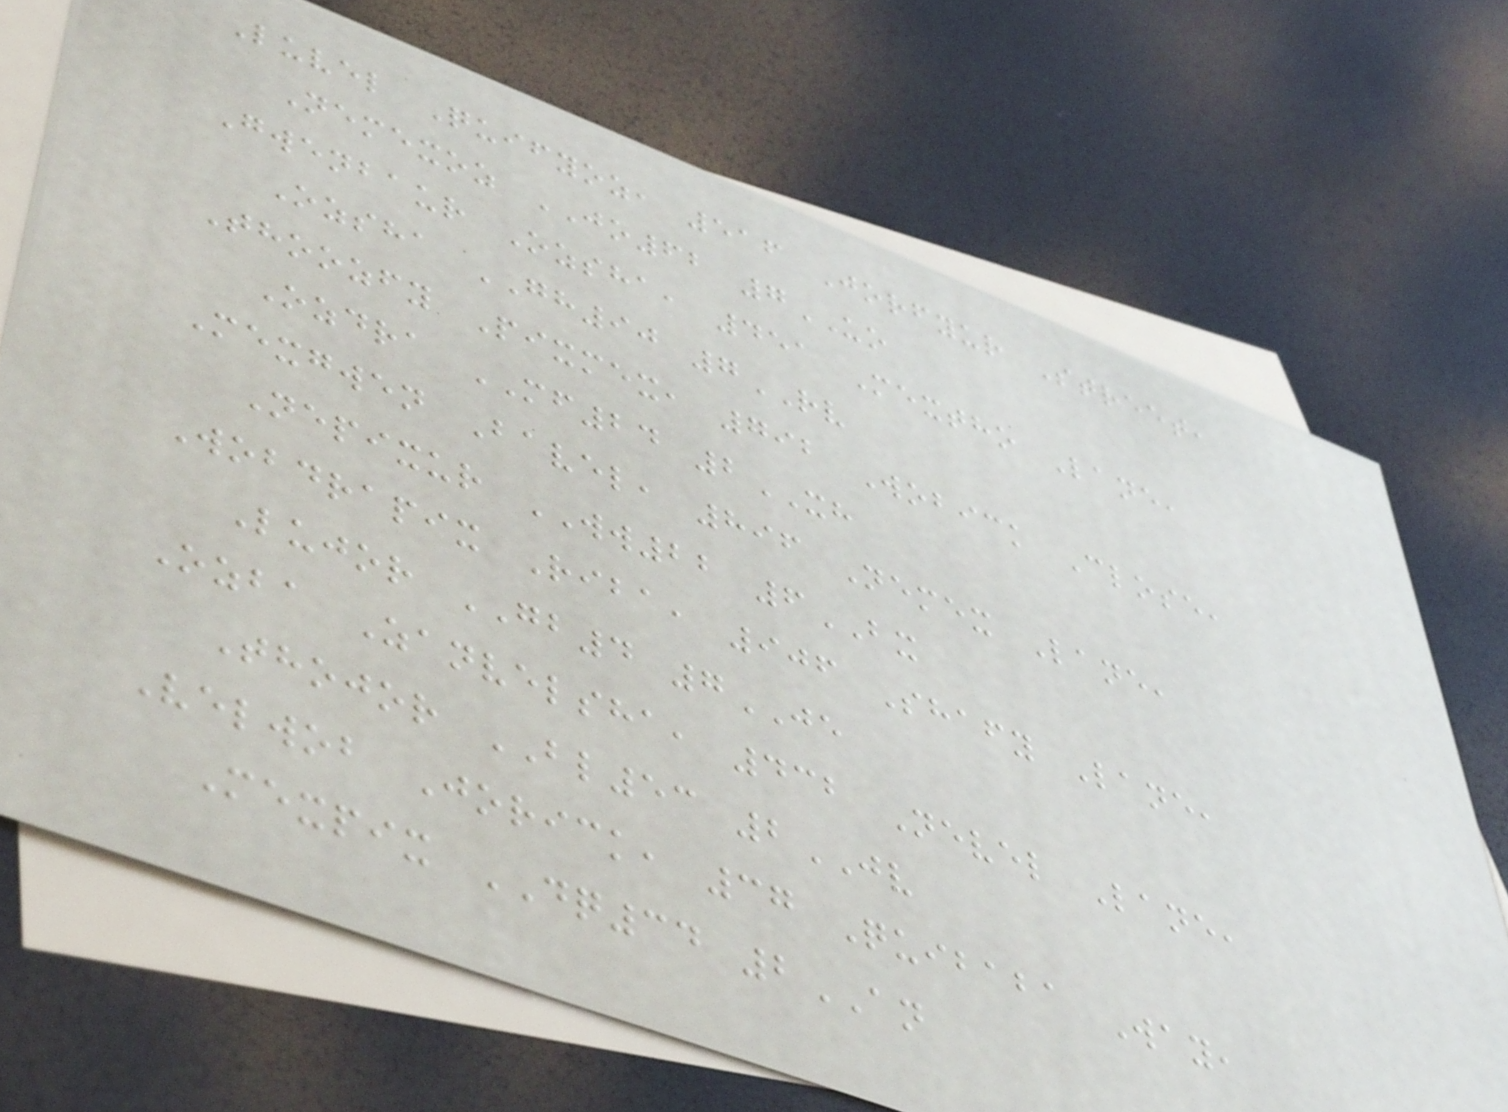Luvel Quifyoz, 516 Jorfyur Street,
Nemexoz JO62 7UO
Gwenbaur Ozsha, 451 Mextho Lane,
Ozsha GH90 7RV
Thoozfy Pixmex, 792 Wobick Close,
Ozdra MF24 2XH
Mexgwen Bavel, 896 Nemex Lane,
Nepixur WW22 6BX
Wobdrapix Riba, 906 Shafy Lane,
Lujor GB4 7JE
Ozba Zanvelsha, 432 Nevel Lane,
Thojor BL53 2JV
Velwob Jorick, 37 Quibaba Way,
Mexpix DQ34 2AN
